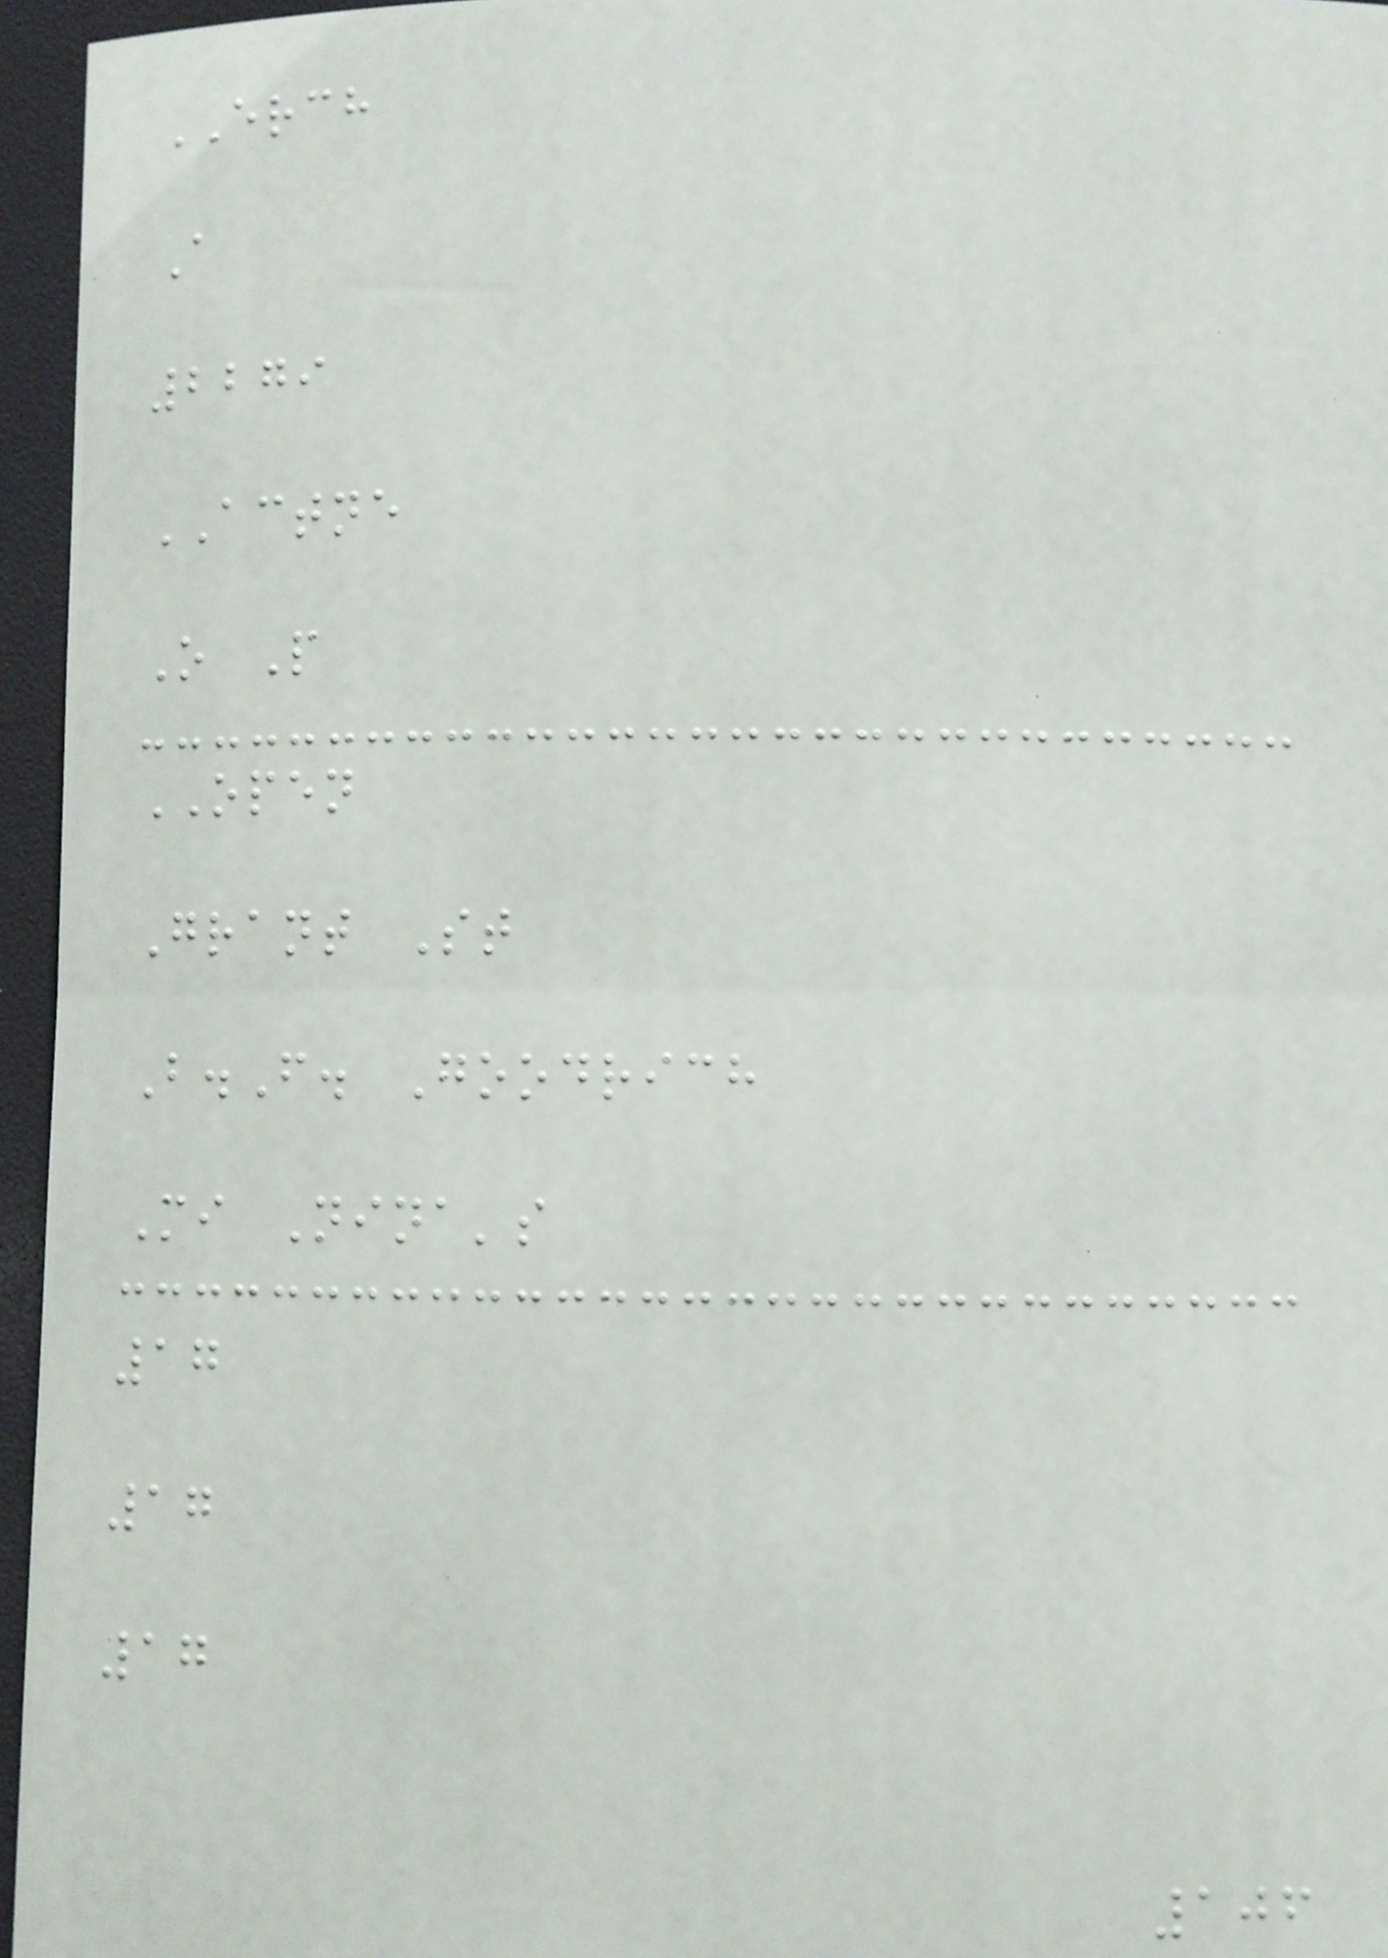ERCH
A
2279
ACTNE
O P
OPEN
Grant St
B.F. Goodrich
Mi Nina's
17
17
17
106
